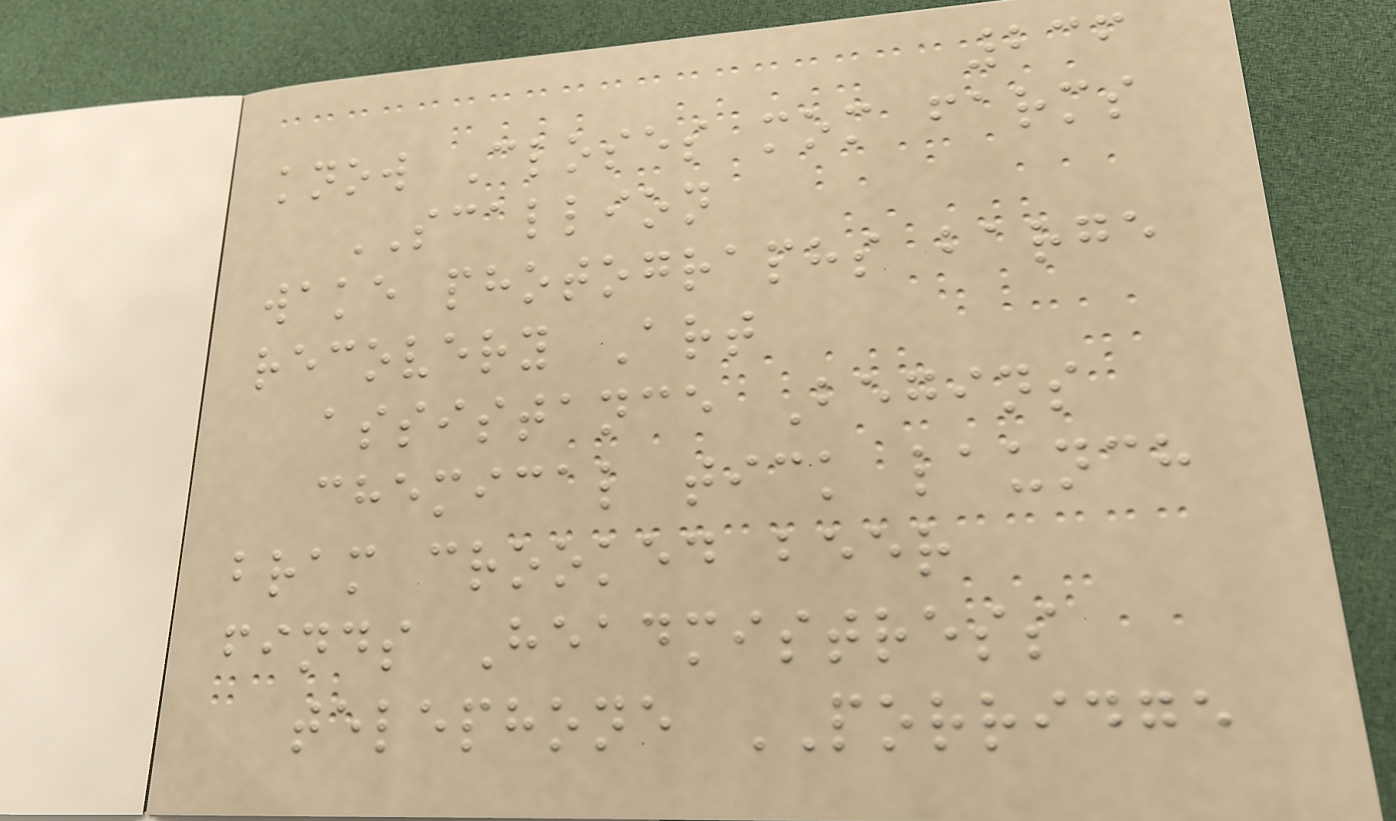236
know Closes mom farms
SCALLION
wake photographs barge
recovery Art
assistance Begins
chemical tick launch
bram crooked beer
finds Headmistress
telephone PORRIDGE
